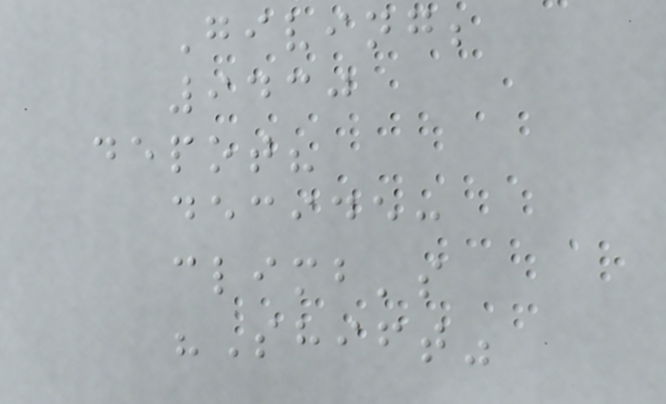Giving;
9430
depot?
decide:
climb's
"Shift"
